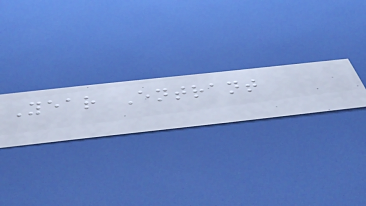Year Entrant
